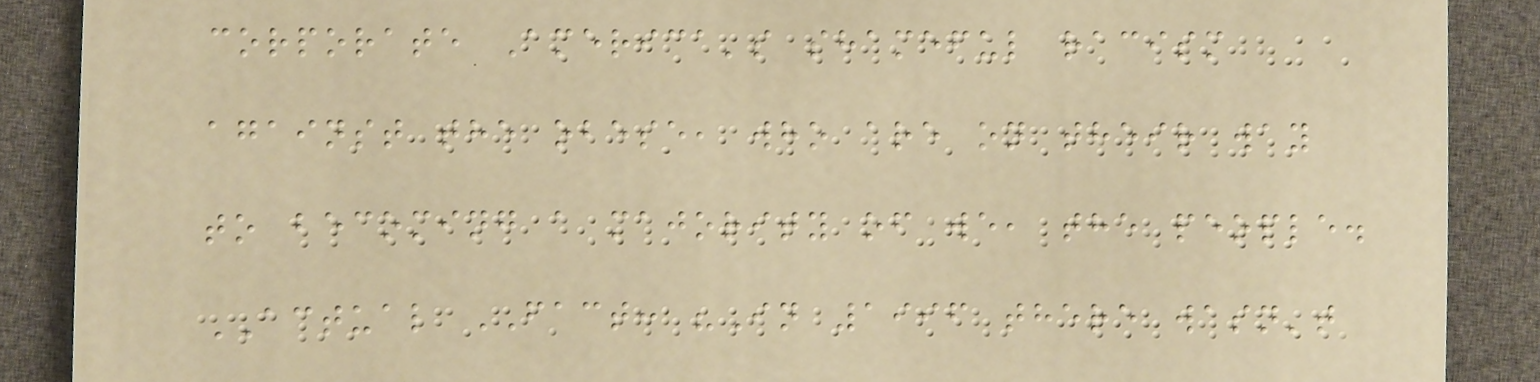corporate America's shameful racism
against the obese, who are on their way
to becoming a majority of we, the people.
ACTUAL FACT: "In 1996 there wasn't
